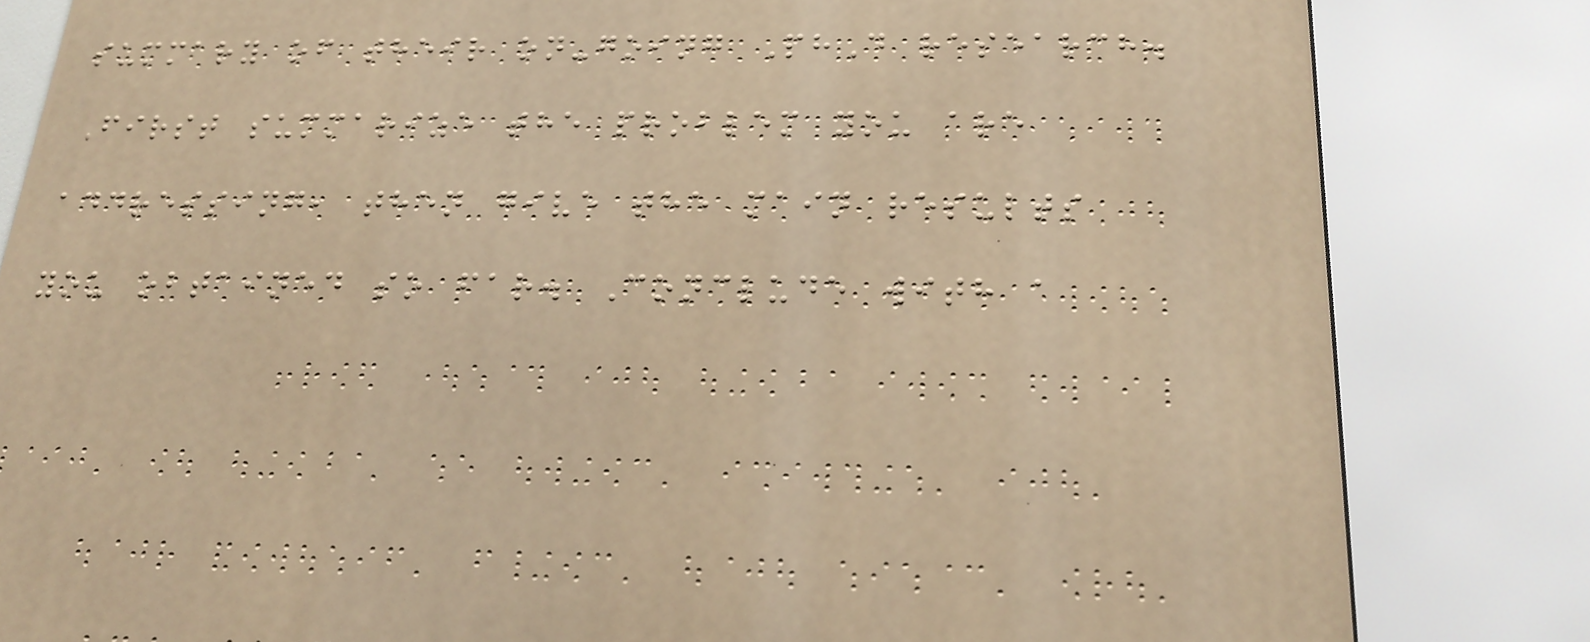summary of their on-going PhD research.
First summarize the problem you are
addressing, then give the main results
you obtained so far. Conclude with a
